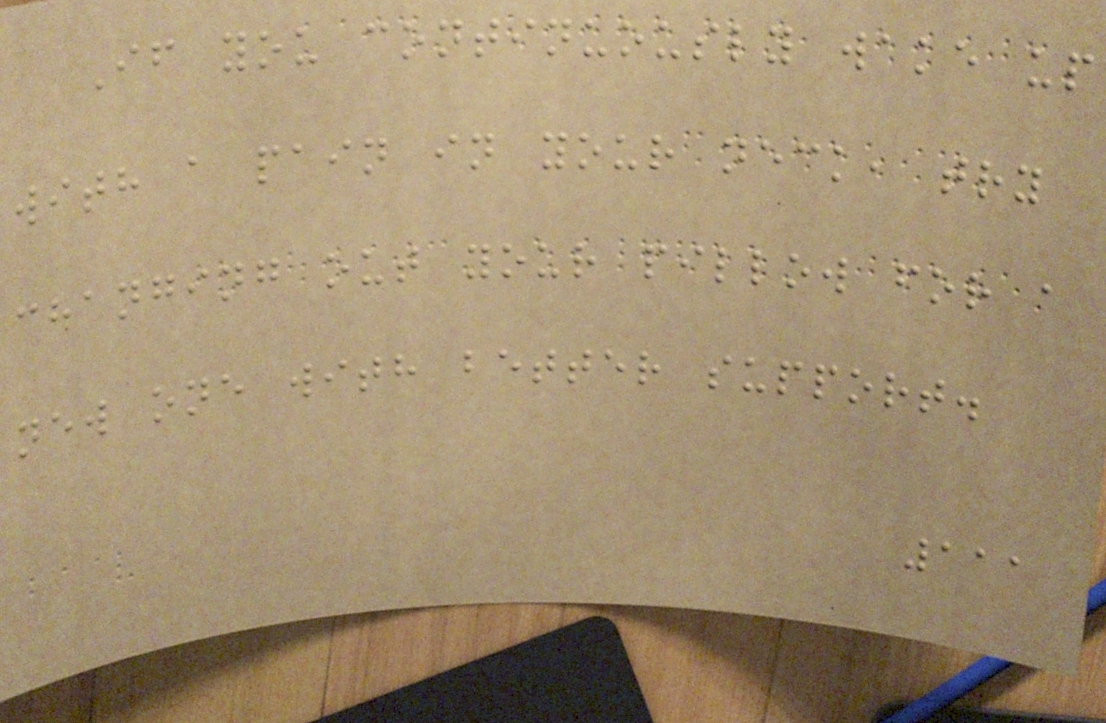If you continuously wake up
with a pain in your neck, try
changing out your pillow for a
new one with better support.
111
